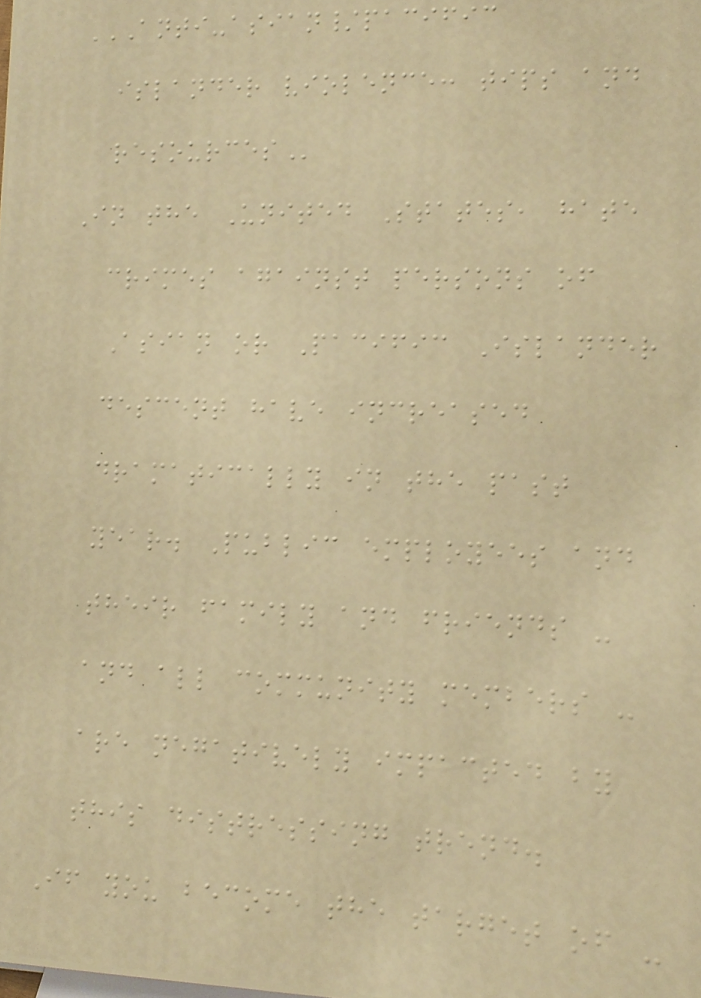ANTI-ASIAN/PACIFIC
ISLANDER VIOLENCE: TIPS AND
RESOURCES
In the United States, hate
crimes against persons of
Asian or Pacific Islander
descent have increased
dramatically in the past
year. Public employees and
their family and friends -
and all community members -
are negatively impacted by
this distressing trend.
If you become the target of -
